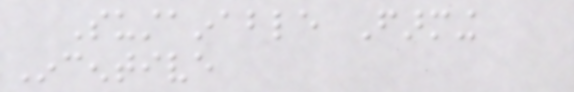Sustainable Farming
Incentive
